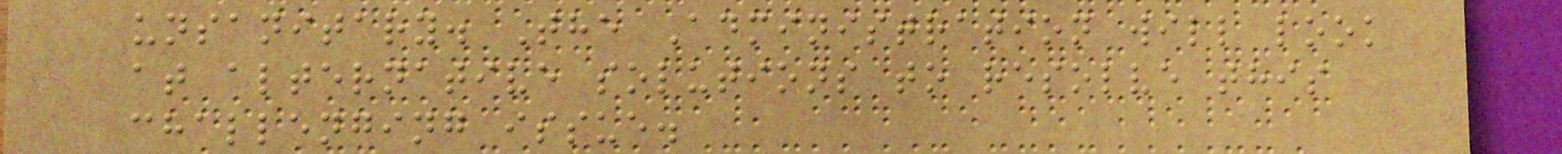unsanitary. The Administration will look
at alternative solutions to resolve this
challenging issue.
